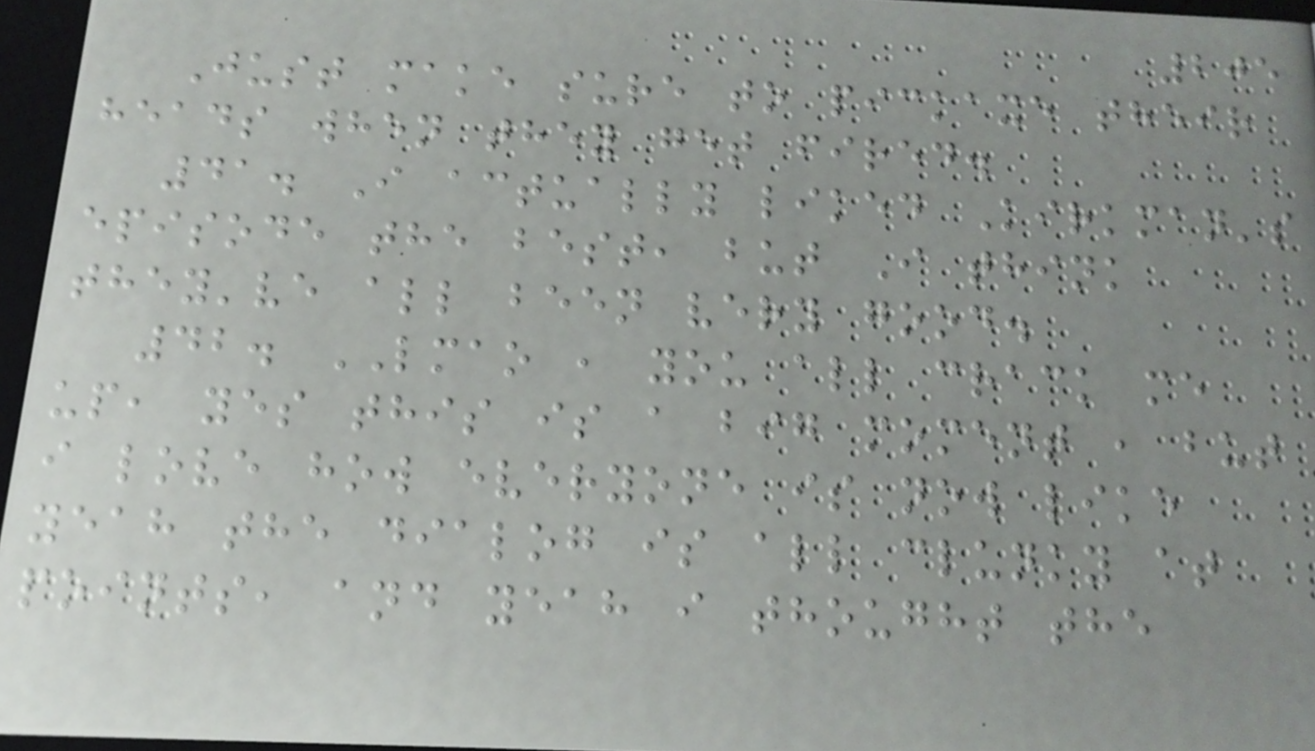205
Just make sure to pickaxe their
heads when they get fired.
41. I actually liked Kirkman's
episode the best, but I think
they've all been very good.
42. LMAO , you all crack me
up, yes this is a big moment , but
i love how everyone is now like
yeah the dialog is all clunky at
points, and yeah i thought the
